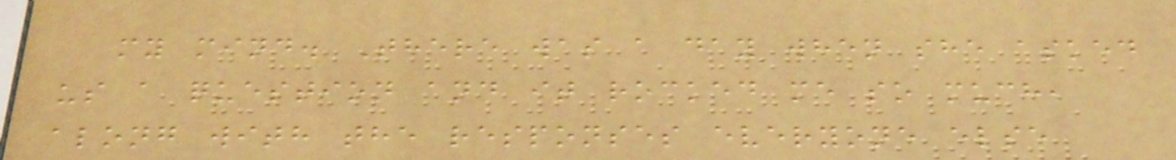my mind. There was a day when she asked
us a question and it rocked me so much,
along with the responses everyone else
